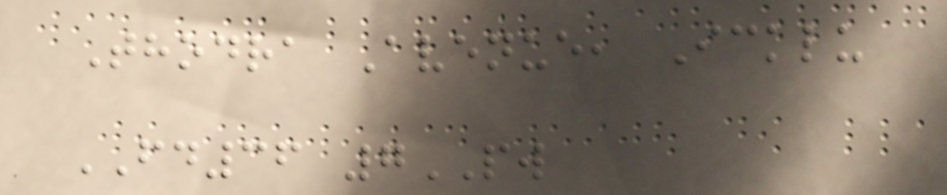Thodra Avenue, Icklu
FD36 7PW
